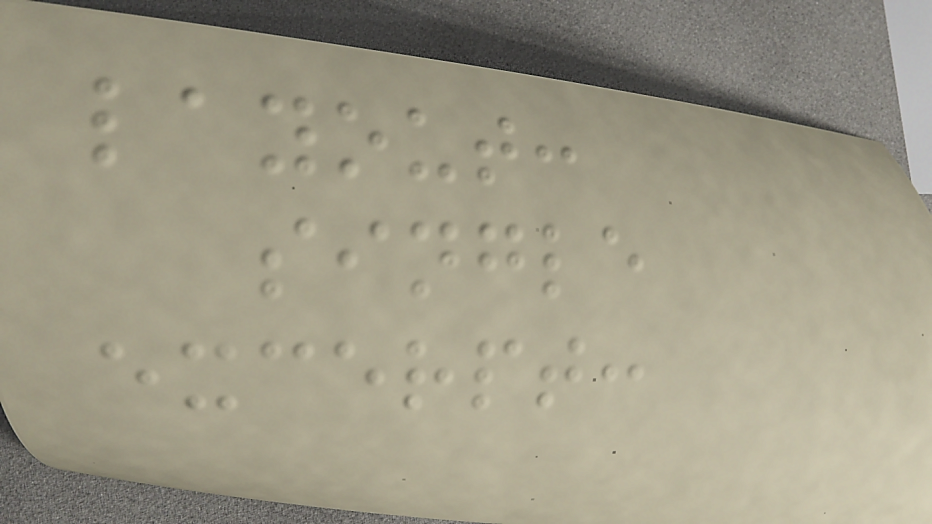layout:
single
excerpt:
